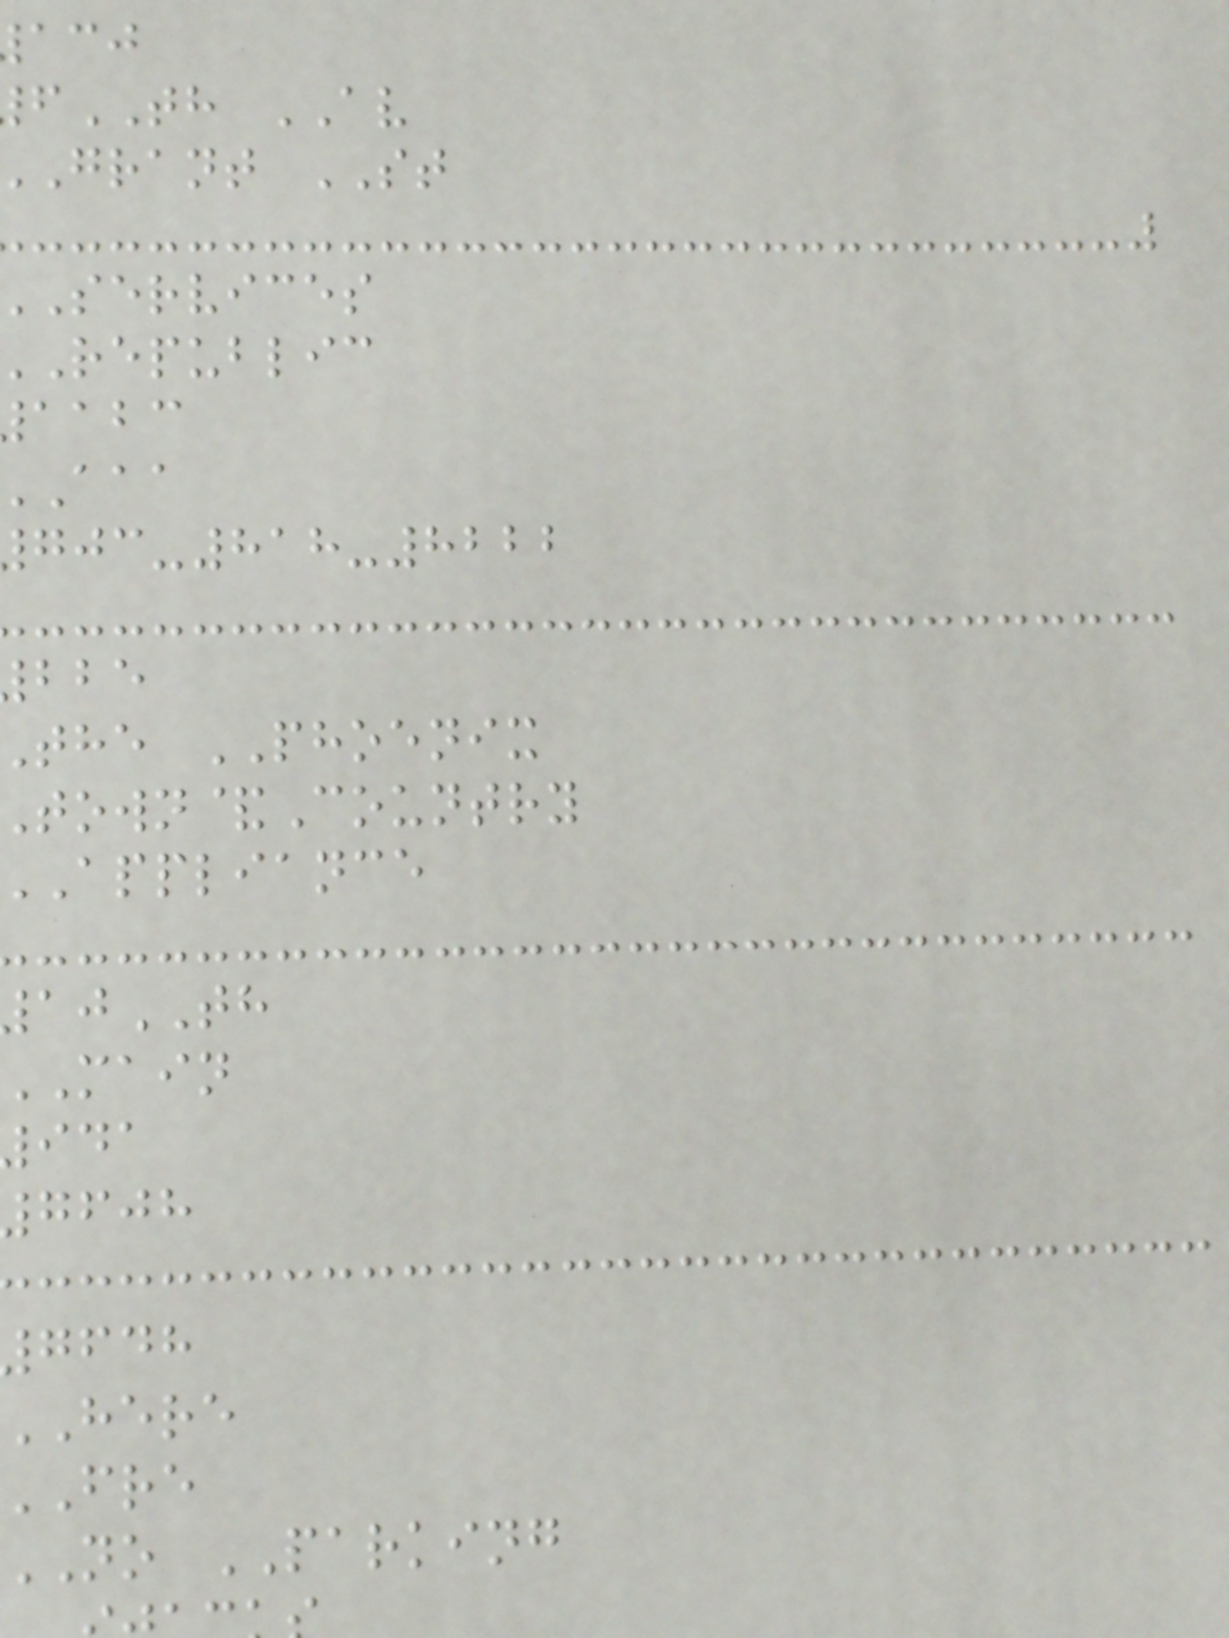TH AV
grant ST
services
republic
aabc
-818-8222
the PHOENIX
own&Country
appliance
TH
main
gfjh
gfdh
here
no PARKING
